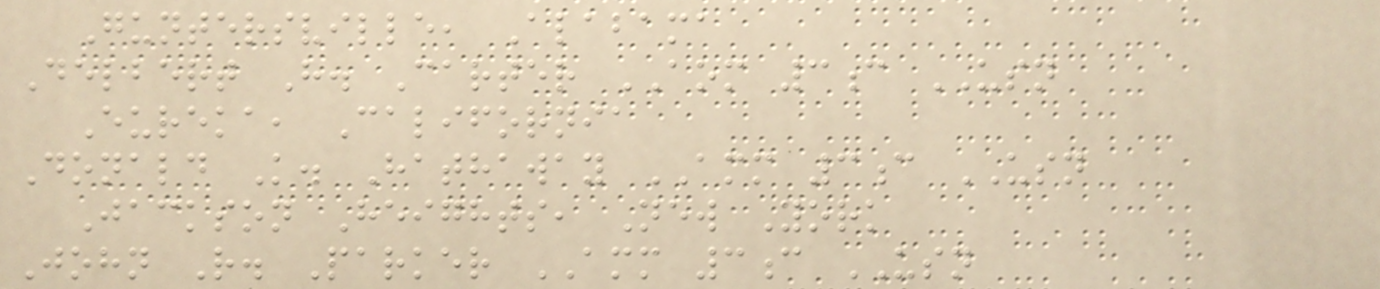Guntersville, Alabama
Delbert H. Carter AOM 3c USN
Eureka, California
Donald K. Hathaway AMM 3c USN
Jackson Heights, New York
John R. Parker AMM 3c USN
